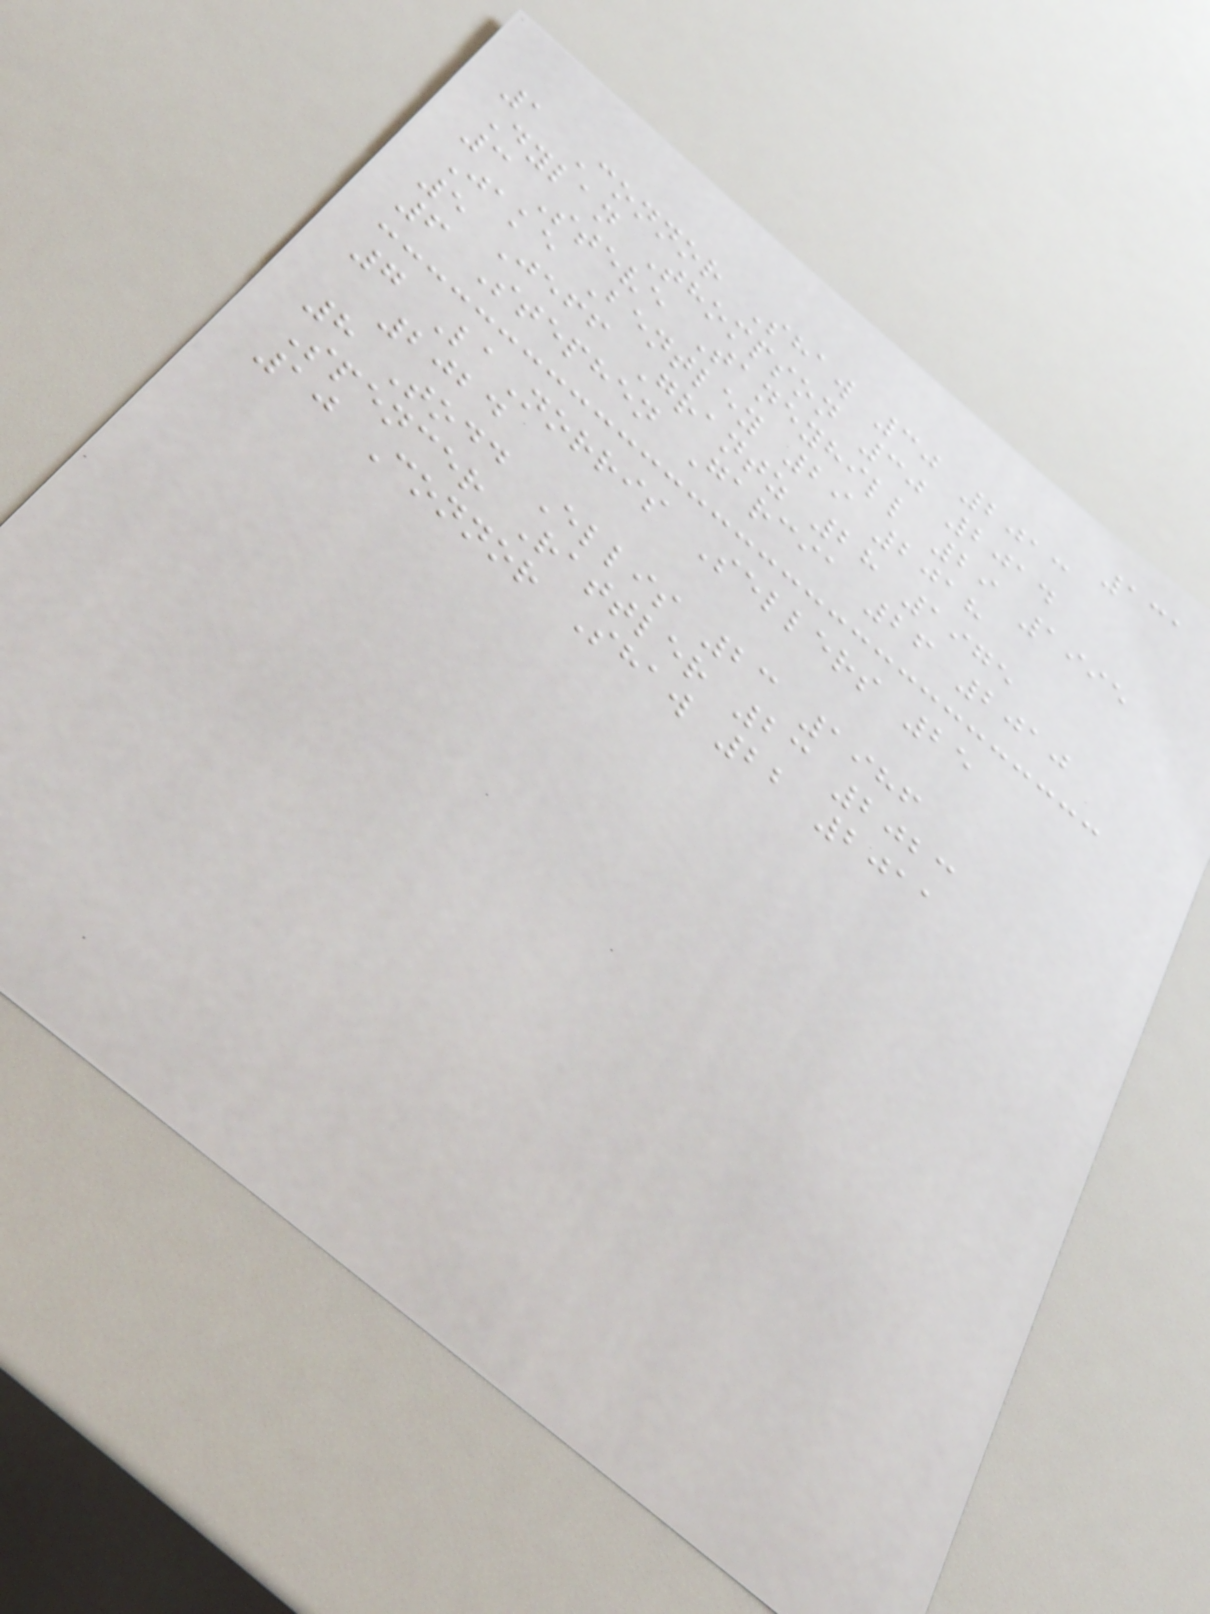131
1 Connor Shaw 30 2013
Dylan Thompson 30 2014
3 Steve Taneyhill 29 1995
Jake Bentley 29 2018
5 Jeff Grantz 28 1975
6 Stephen Garcia 26 2010
7 LaNorris Sellers 25
2024
8 Todd Ellis 23 1986
Spencer Rattler 23 2023
10 Connor Shaw 22 2011
